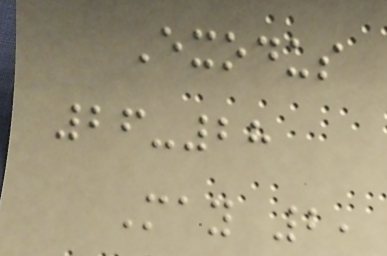Exodus
26-28
May 2,
